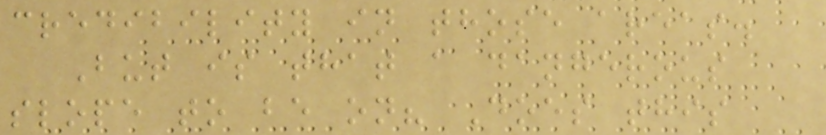credibility in those areas.
But is that a dangerous
slope to be on? Does this
